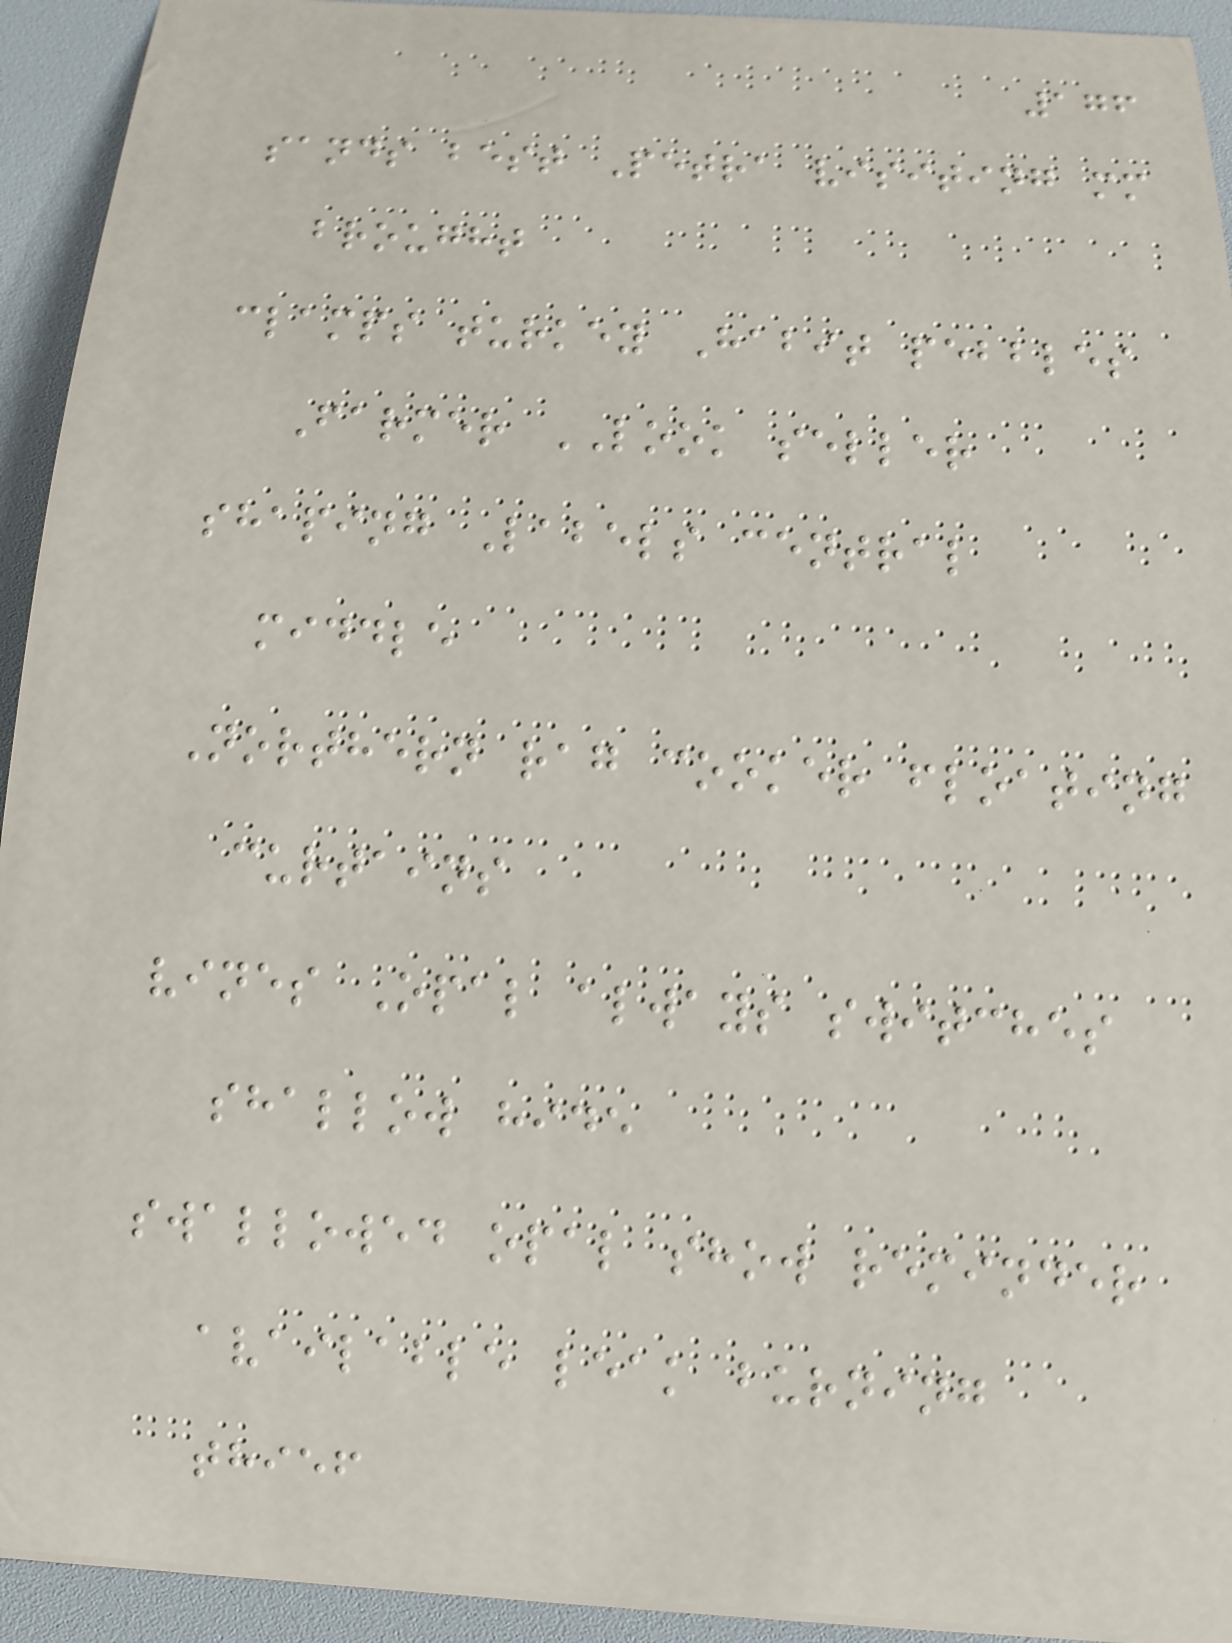176
sands best Petra visiting mm
brought
clamps turkey Habit pebbles
Farmer LOOK seller
shaping Labels central
middle
Northern rag cooker floating
curtains
vines Opal always switches
shallow hide
swallowed opal show reminder
available leak burning
thief
